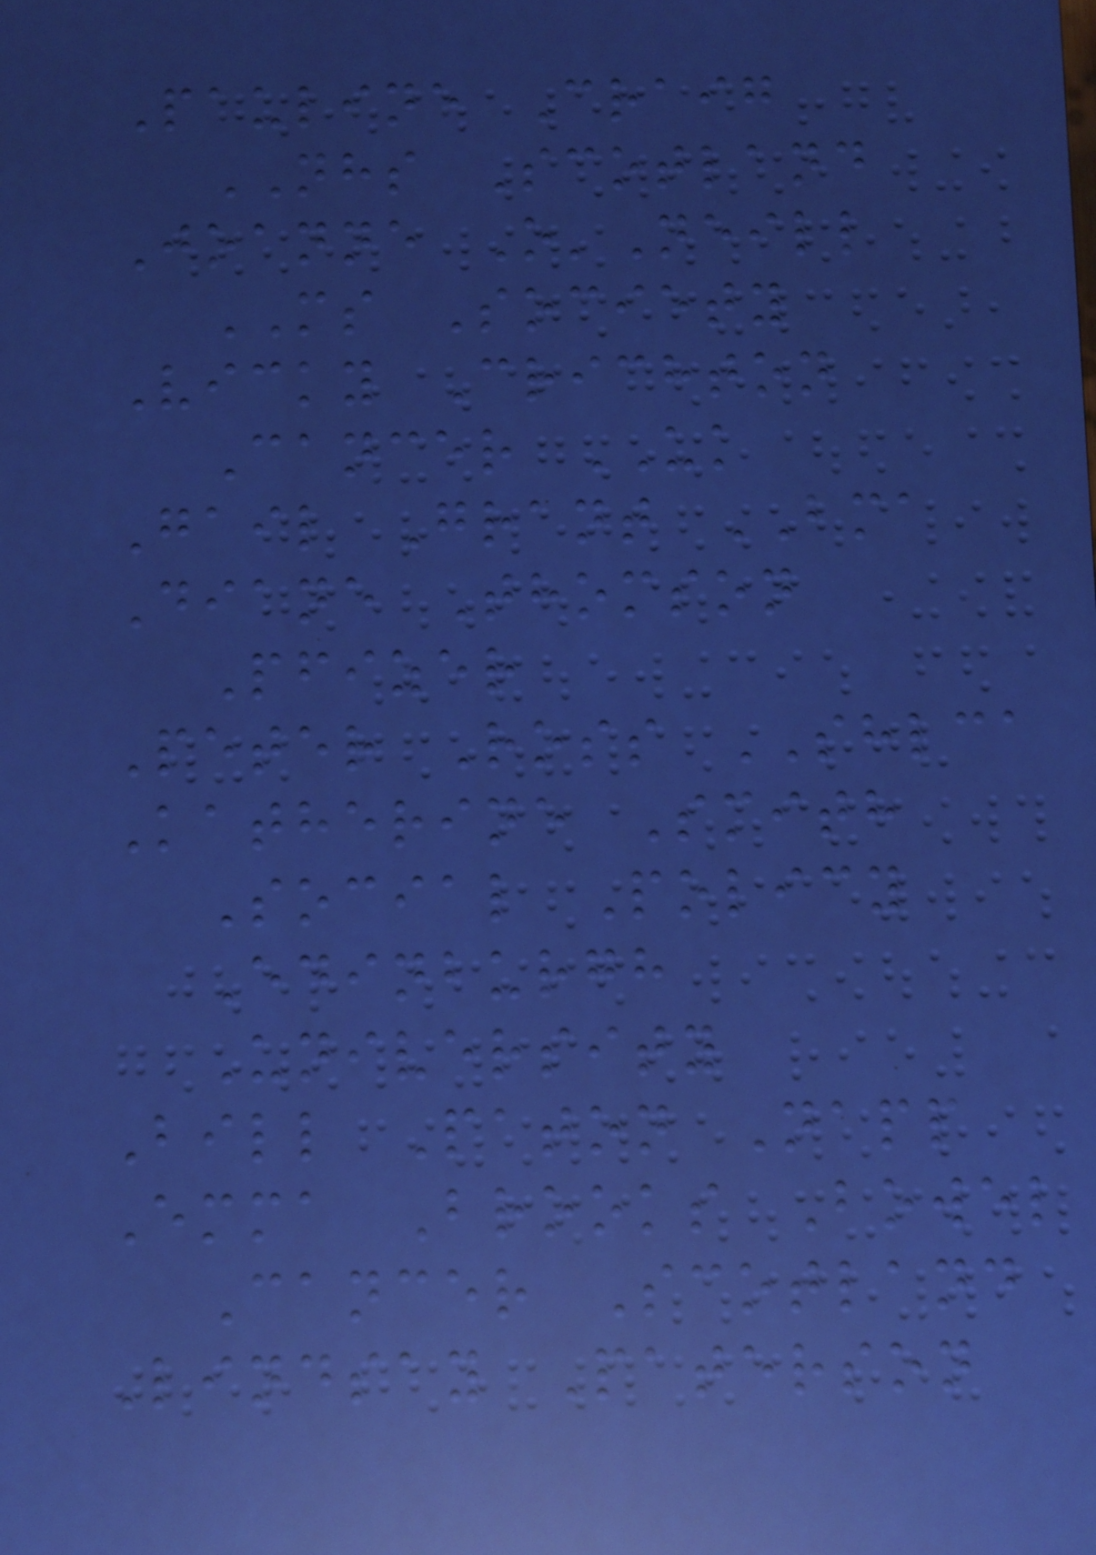Pauline Craig
NHS Scotland
Joanne O'Neill
MS Society
Vicky Crichton
Cancer UK
Gail Grant BMA
Diane Thomson
Pfizer
Peter Ross SHLCA
Katherine Smith
Social Policy
Edinburgh
University
Bill Paton Napp
Emma Brooks Bowel
Cancer Scotland
Lindsay Paterson
